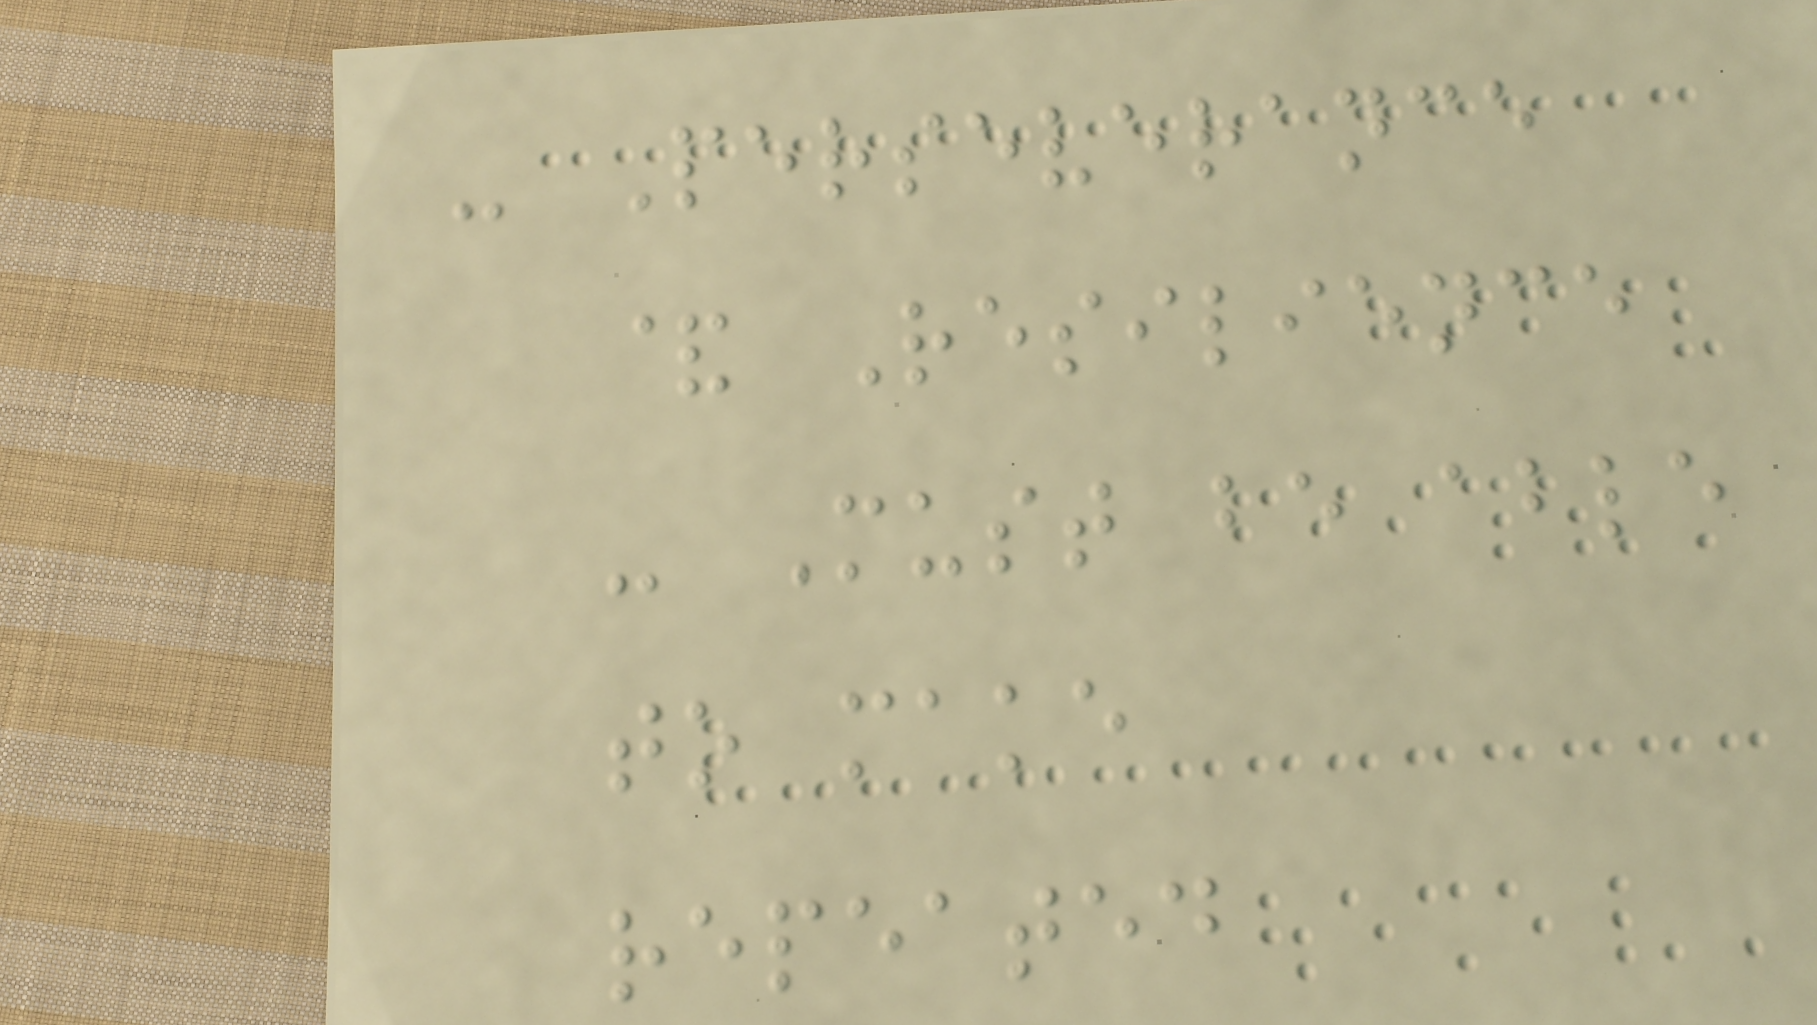- Perseverance
& Resilience
- Must be able
to make
repeated
